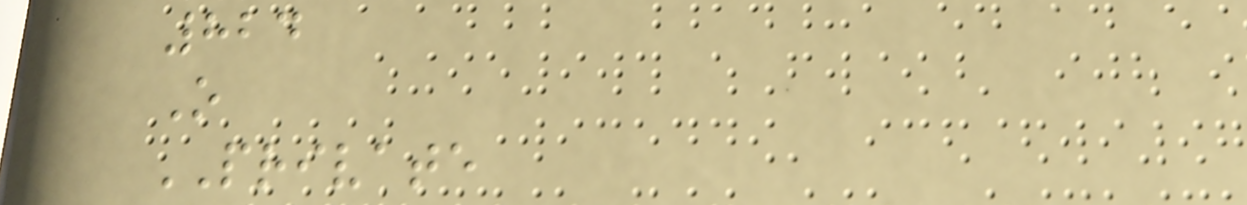824
O
PRIVATE
